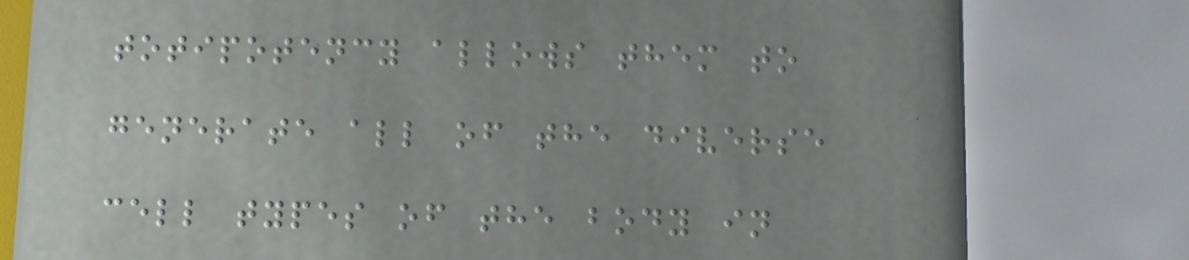totipotency allows them to
generate all of the diverse
cell types of the body in
